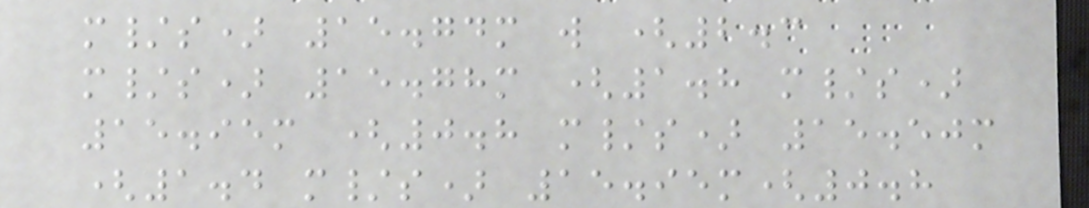m/s) 15.74m w (2.3
m/s) 15.78m (1.8 m/s)
15.95m (0.8 m/s) 15.50m
(1.4 m/s) 15.95m(0.8
